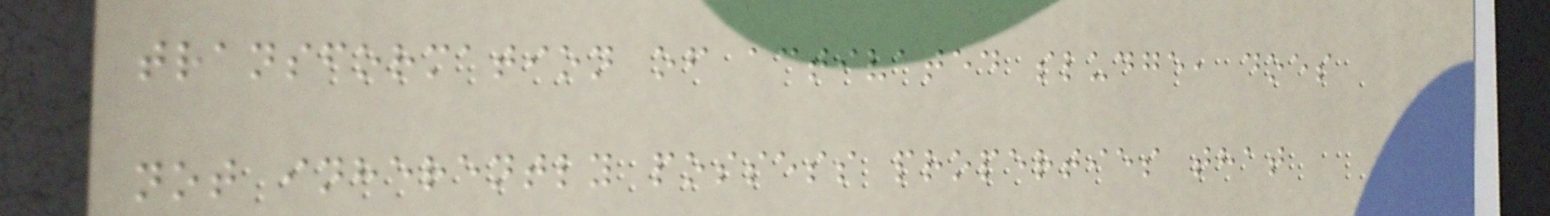transformation of activated sludge, does
not inherently possess properties that
